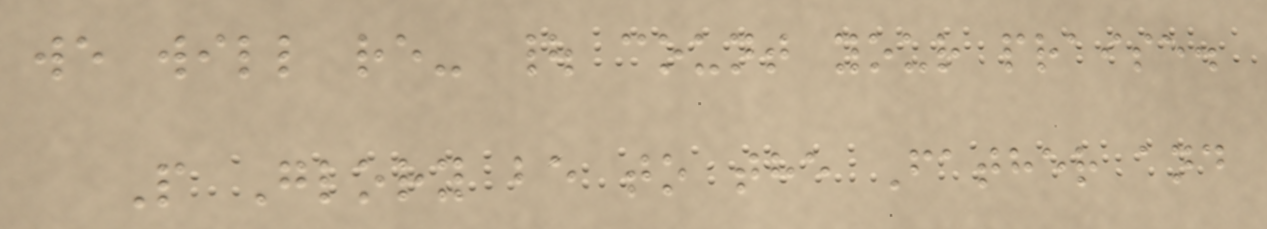we will re- | count your praise.
P Glory be to the Father and
